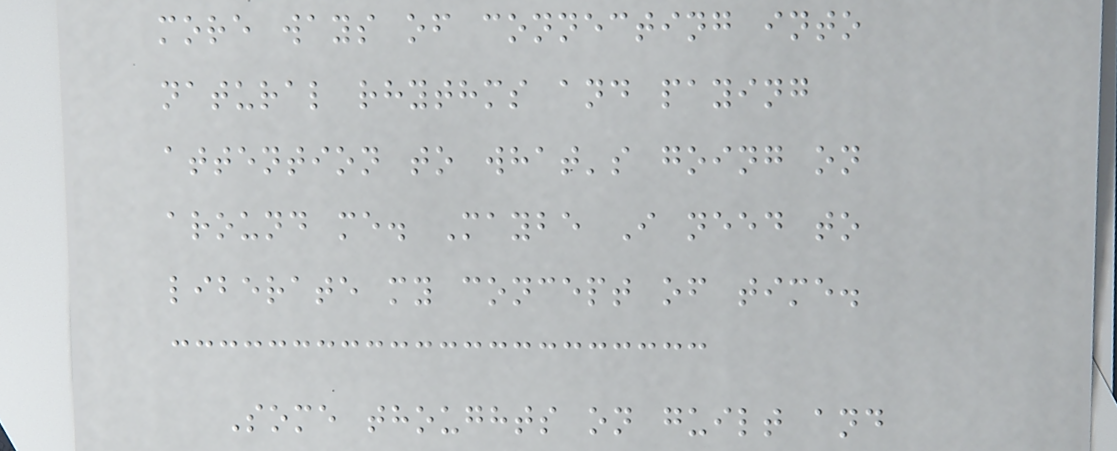more ways of connecting into
natural rhythms and paying
attention to what's going on
around me. Maybe I need to
liberate my concept of time.
Some thoughts on guilt and
